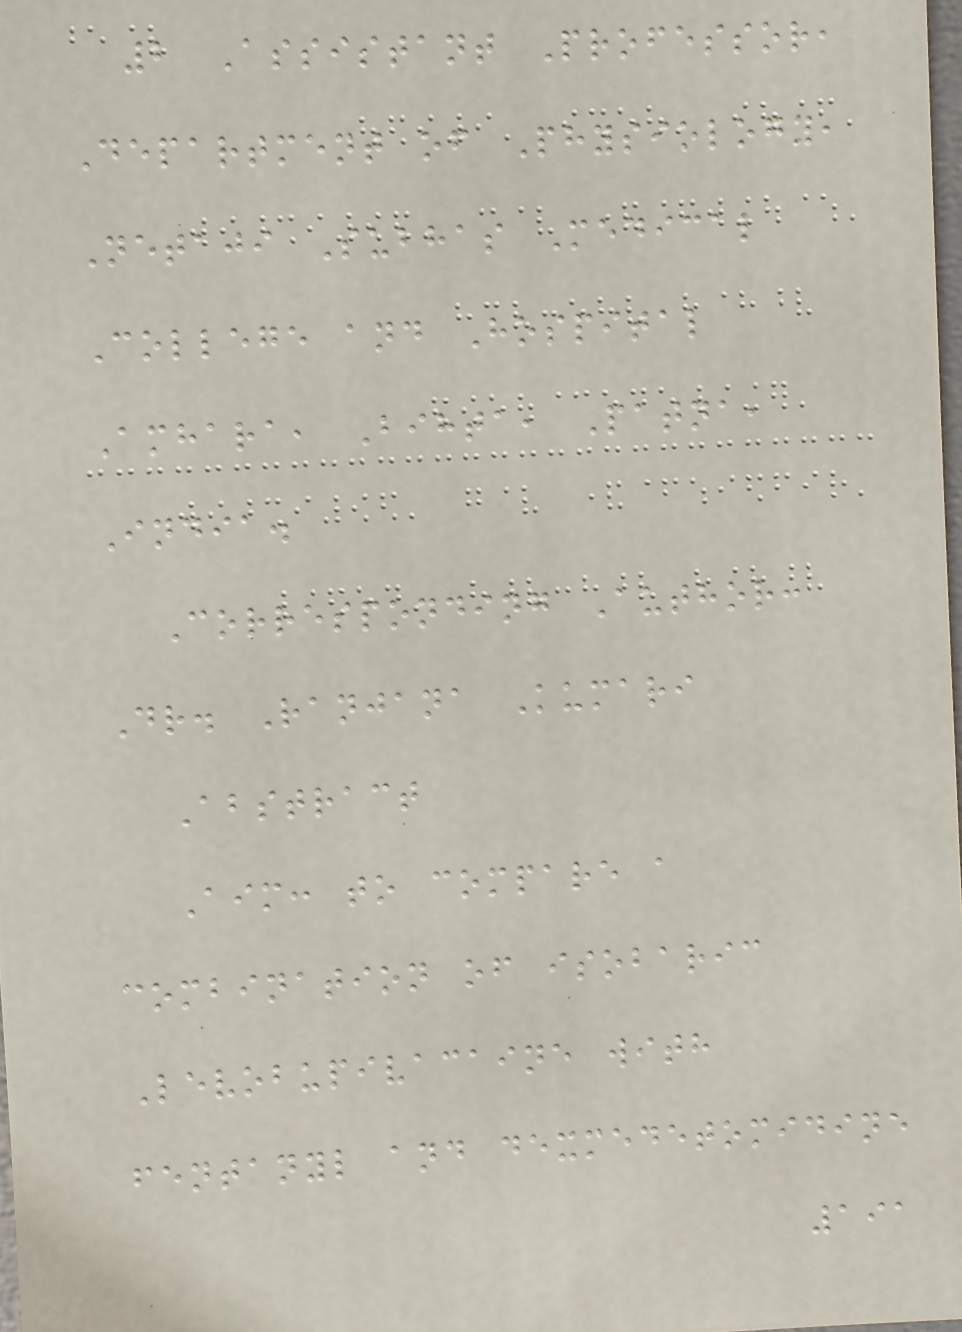2 Assistant Professor,
Department of Physiology,
Netaji Subhas Medical
College and Hospital
Amhara, Bihta, Patna,
India.
Corresponding Author:
Dr. Ranjana Kumari
Abstract
Aim: to compare a
combination of isobaric
Levobupivacaine with
fentanyl and dexmedetomidine
191
